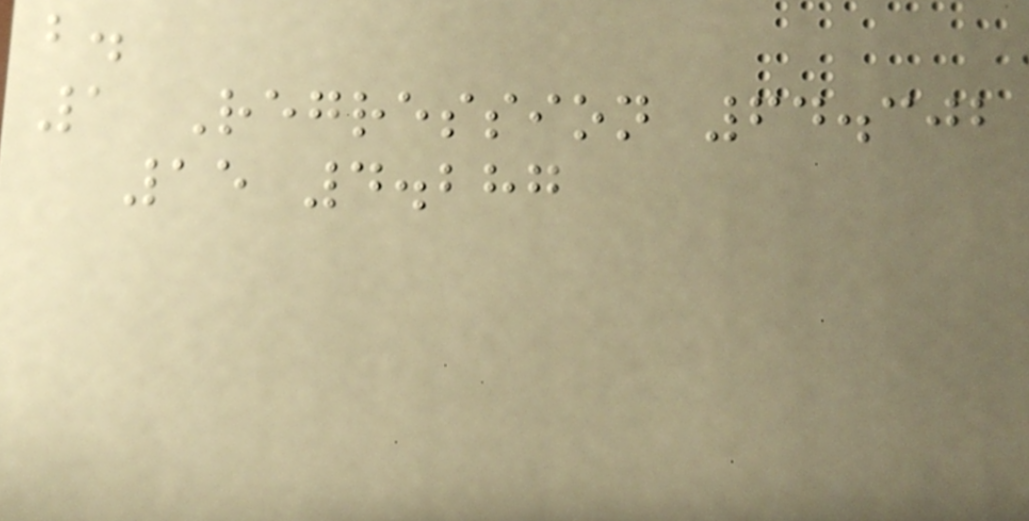b.
1 Regression 64.302
15 4.287
